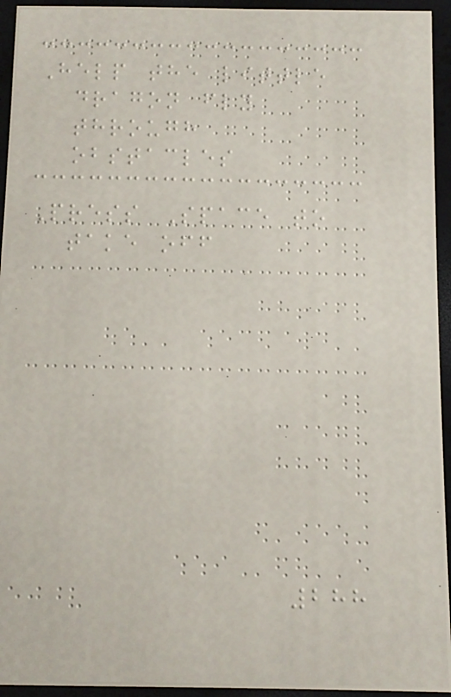Help the little
dragon fly
through
obstacles
Press Space to
take off
288
